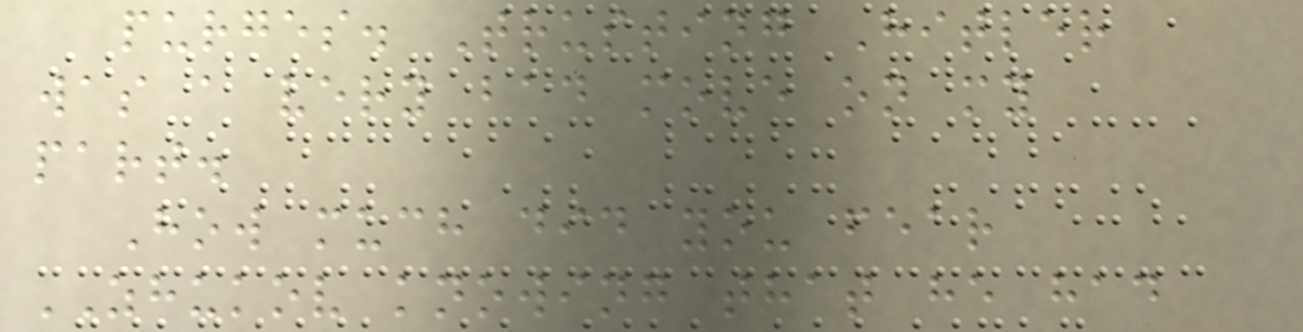purges. Trusting Hitler
was a very bad move on my
part.
How much did you fear
ZHUKOV knowing that he had
